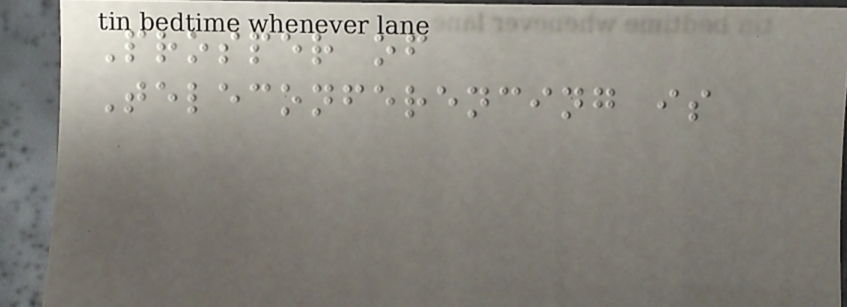Prosper of
Teleconferencing is
